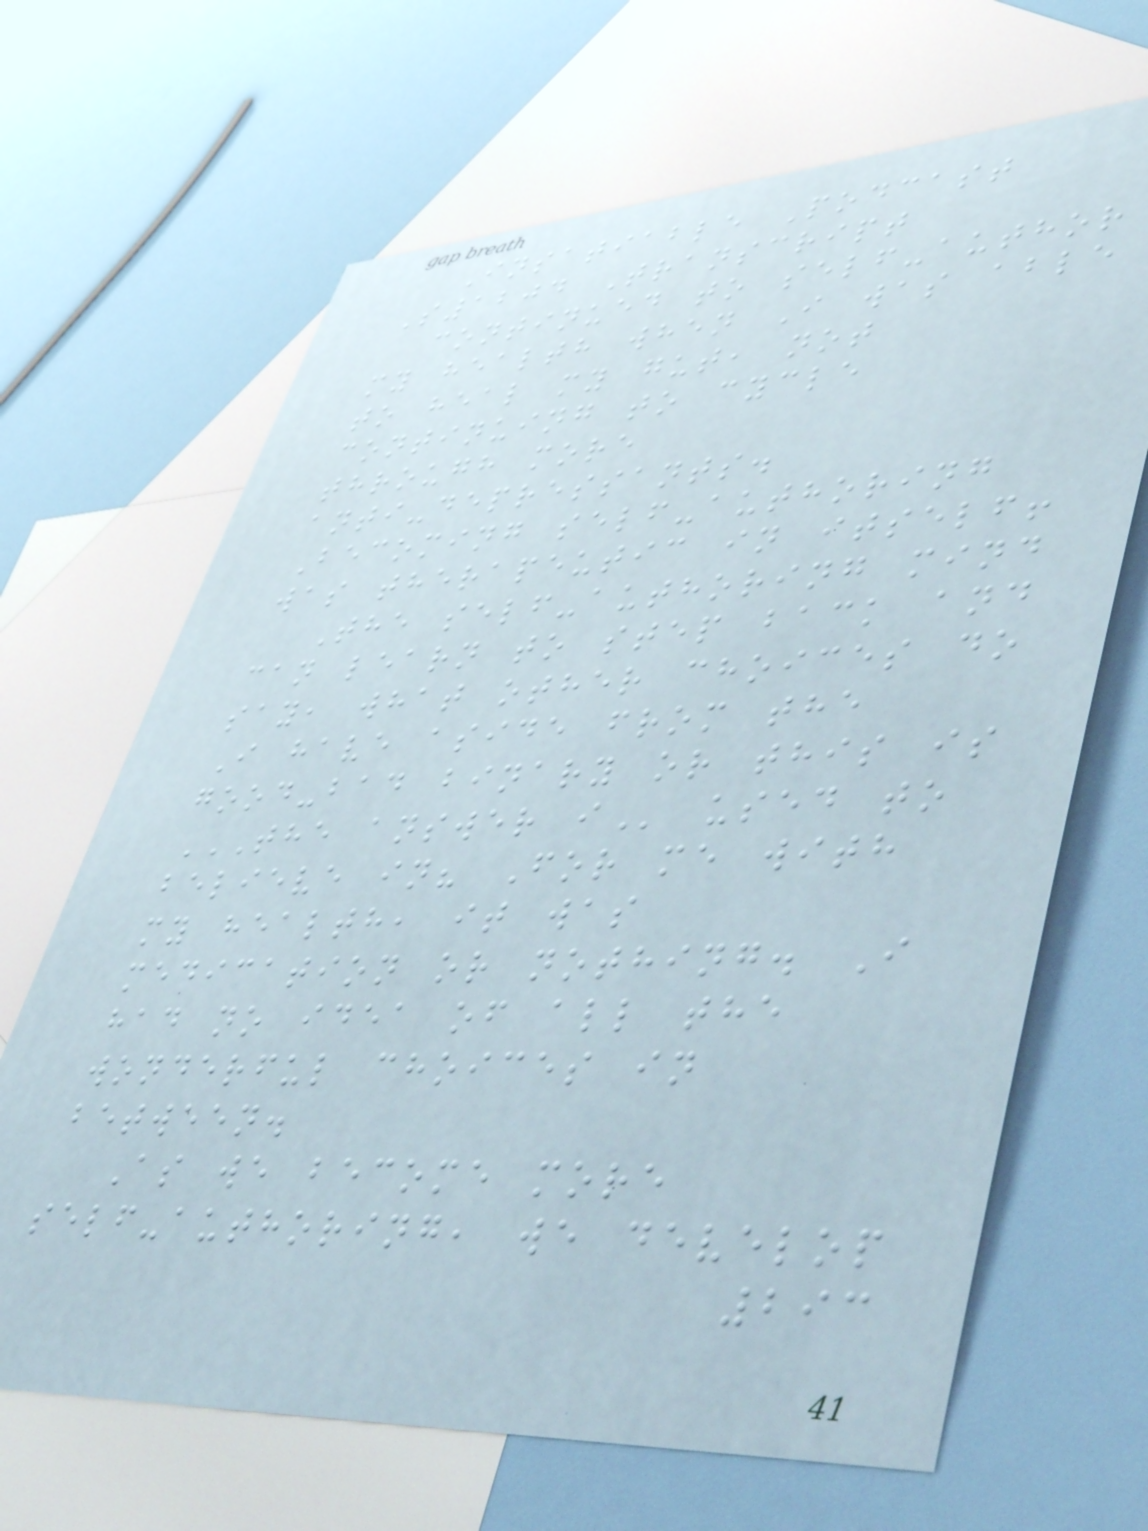Insatiable Podcast
S1204 Transcript
continued to self-author
my health when I was able
to heal my gut, not
continuing to cycle
through more
anti-depressants.
Becoming self-authoring
was therapeutic in itself!
The self-authoring mind
can learn to step back and
say, what other choices do
I have aside from the
good-bad binary or this is
THE ANSWER I used to
believe in? For me with
my health, it was
medication or nothing. I
had no idea of all the
wonderful choices in
between.
As we become more
self-authoring, we develop
293
